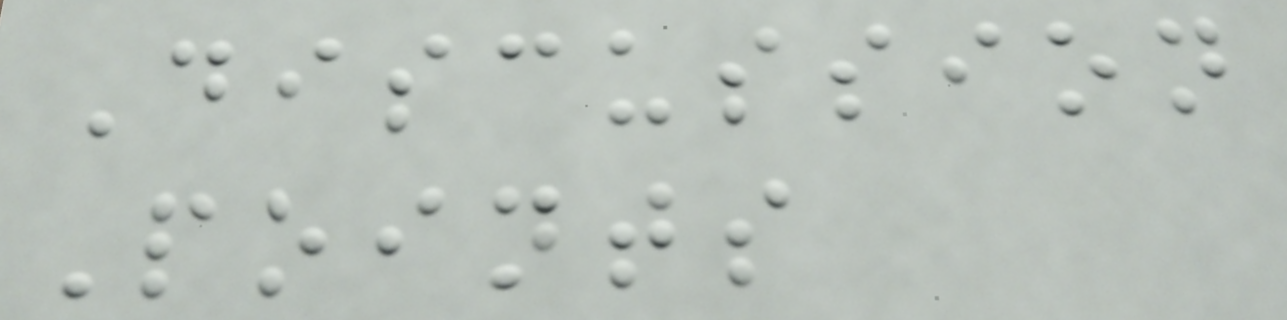Discussion
Points
